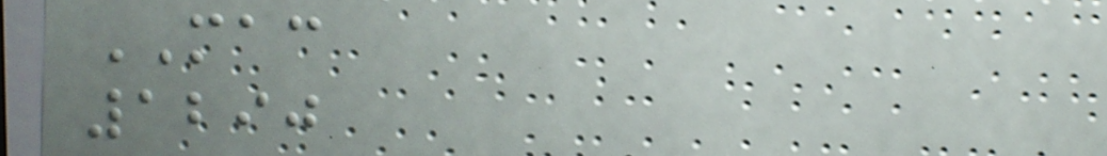MAC
1290
